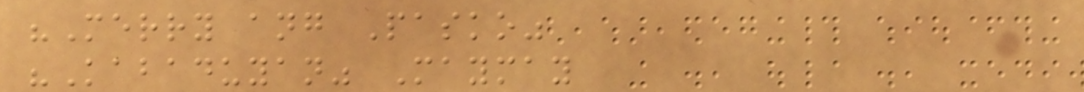"Merry ang Pasko"
"Kabaduyan" Maymay
